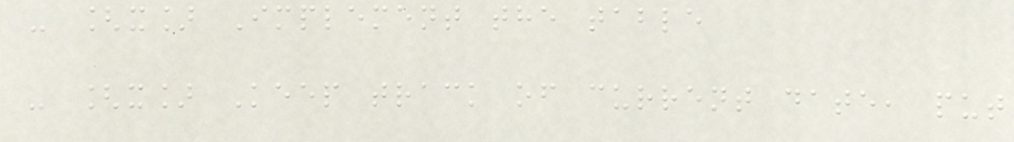- [x] Implement the table
- [x] Keep track of current date, put
